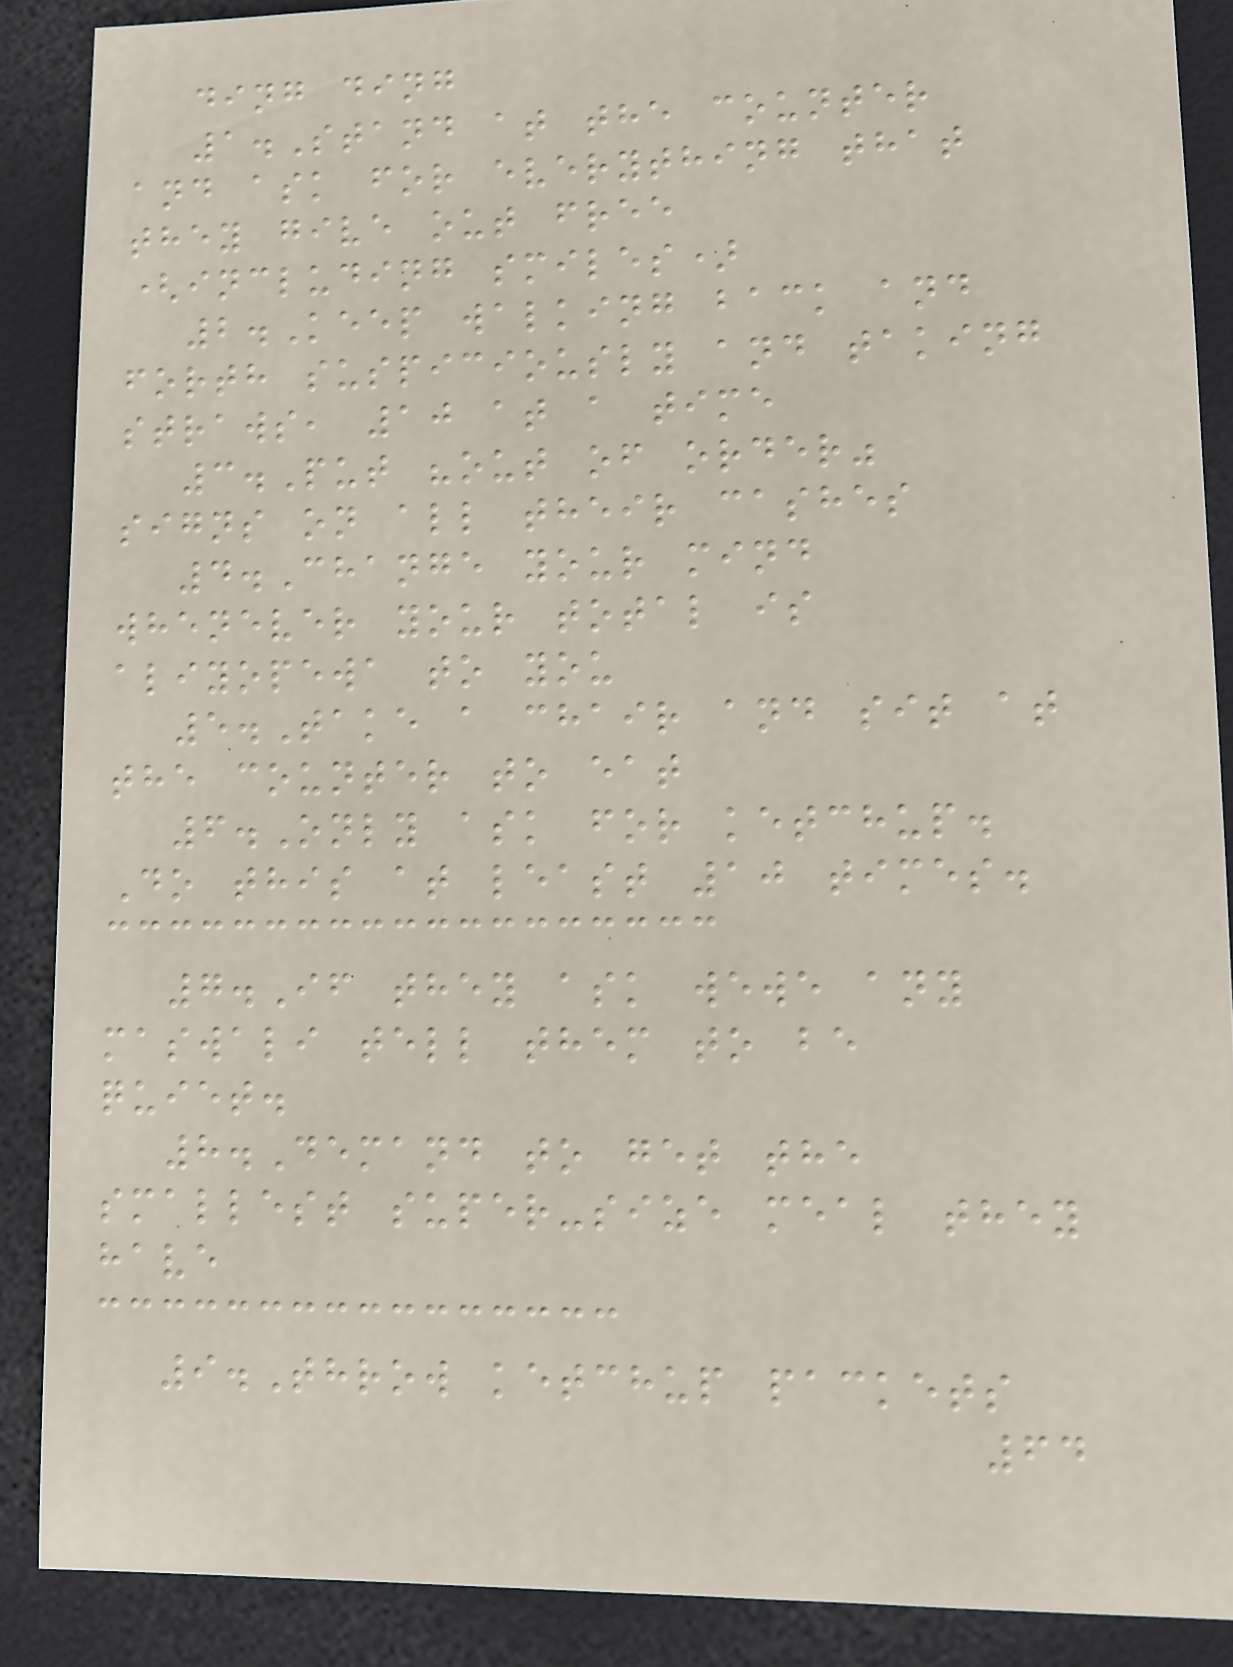ding ding
1.Stand at the counter
and ask for everything that
they give out free
(including smiles)
2.Keep walking back and
forth suspiciously and taking
straws, 10 at a time
3.Put "out of order"
signs on all their cashes
4.Change your mind
whenever your total is
aliyopewa to you
5.Take a chair and sit at
the counter to eat
6.Only ask for ketchup.
Do this at least 10 times.
7.If they ask wewe any
maswali tell them to be
quiet.
8.Demand to get the
smallest super-size meal they
have
9.Throw ketchup packets
64
